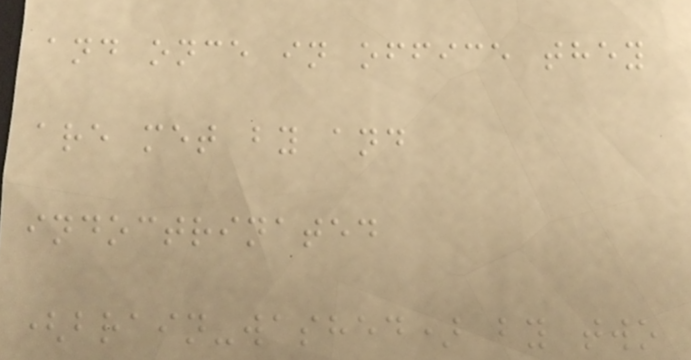and once in office they
are met by and
indoctrinated
(brain-washed) by two
